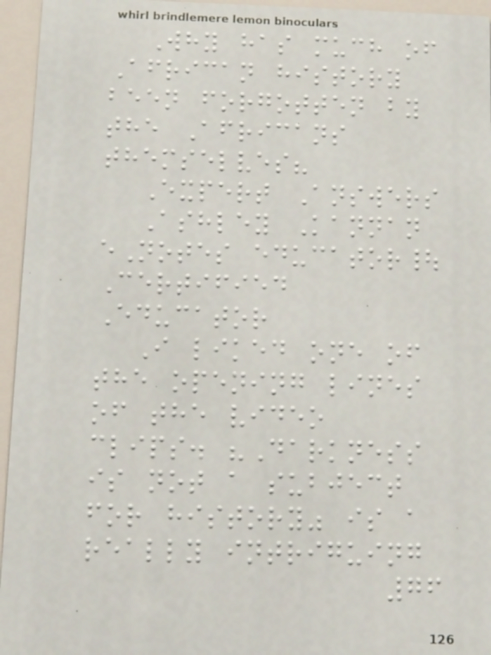Why has much of
African history
been forgotten by
the Africans
themselves?
Expert Answers
Ashley Kannan
eNotes educator|
Certified
Educator
I liked one of
the opening lines
of the video
clips. "Darkness
is not a subject
for history" is a
really intriguing
76
